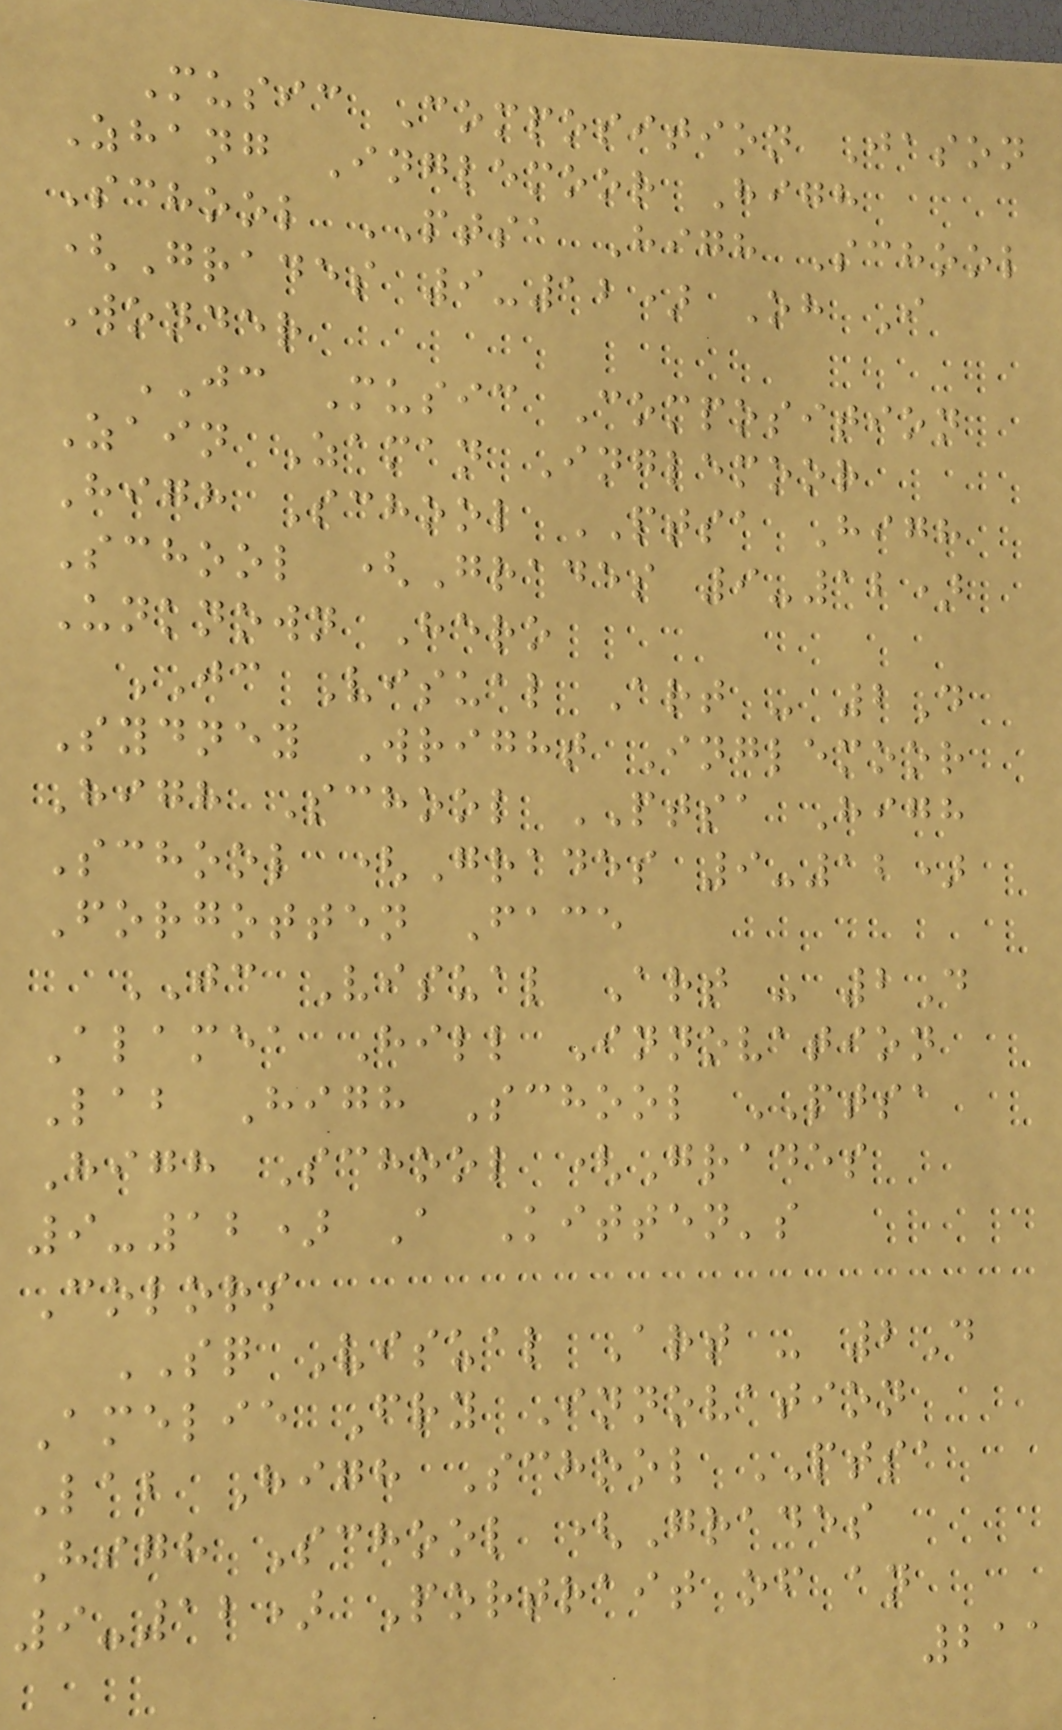Music Composition Jason
Zhang Inglemoor High
School PTSA High School
(Grades 9-12) Oh I
Wonder
JC Music Composition
Zain Zaman Inglemoor
High School PTSA High
School (Grades 9-12)
Unknown Hero
JC Visual Art - 2D
Sydney Wright Inglemoor
High School PTSA High
School (Grades 9-12)
Forgotten Face
JC Visual Art - 2D
Alamea Hill Innovation
Lab High School PTSA
High School (Grades
9-12) A Kitten's
Colors
SQ Visual Art - 2D
Amelie Fry Innovation
Lab High School PTSA
High School (Grades
9-12) Portrait of an
211
